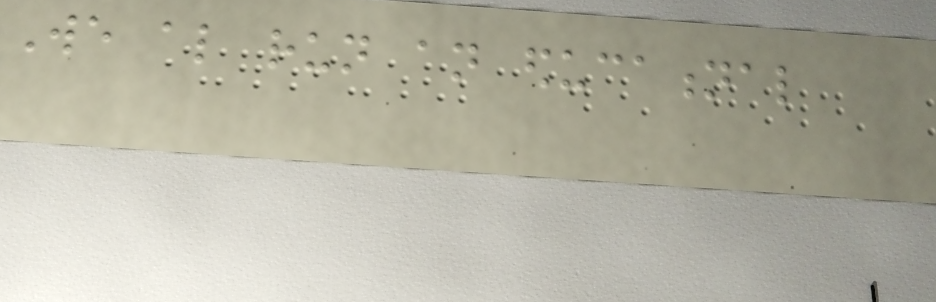We also run an educational
